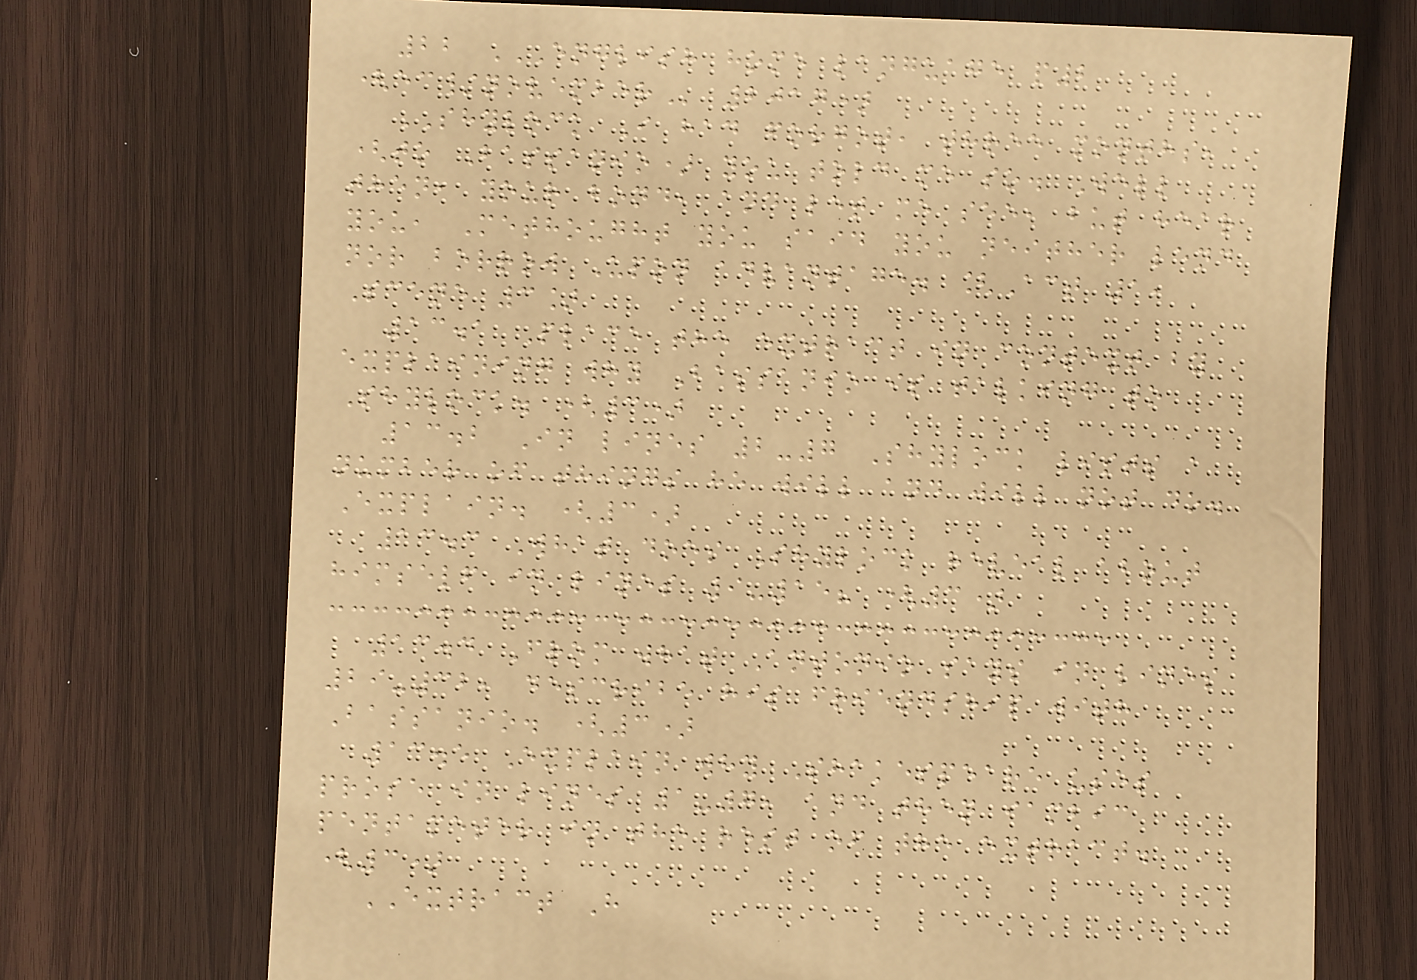22 ENGLISH HOME LANGUAGE P2
(EC/NOVEMBER 2017)
SHYLOCK I had forgot, three months,
(to Bassanio) you told me so. Well
then, your bond, and let me see, but hear
you, Methought you said you neither lend
nor borrow Upon advantage. [Act 1,
Scene 3]
13.1 Place the extract in context by
explaining why Bassanio is talking to
Shylock. (3)
13.2 In lines 2-7 Shylock lists a
number of things he will and will not do.
Explain. (3)
13.3 What does Shylock reveal about
himself in lines 9-15? (3)
13.4 From what Antonio says in lines
29-32, describe his friendship with
Bassanio. (3)
13.5 Explain why Shakespeare uses
prose in lines 1-7, and then iambic
pentameter in the rest of the extract.
(3)
EXTRACT H
